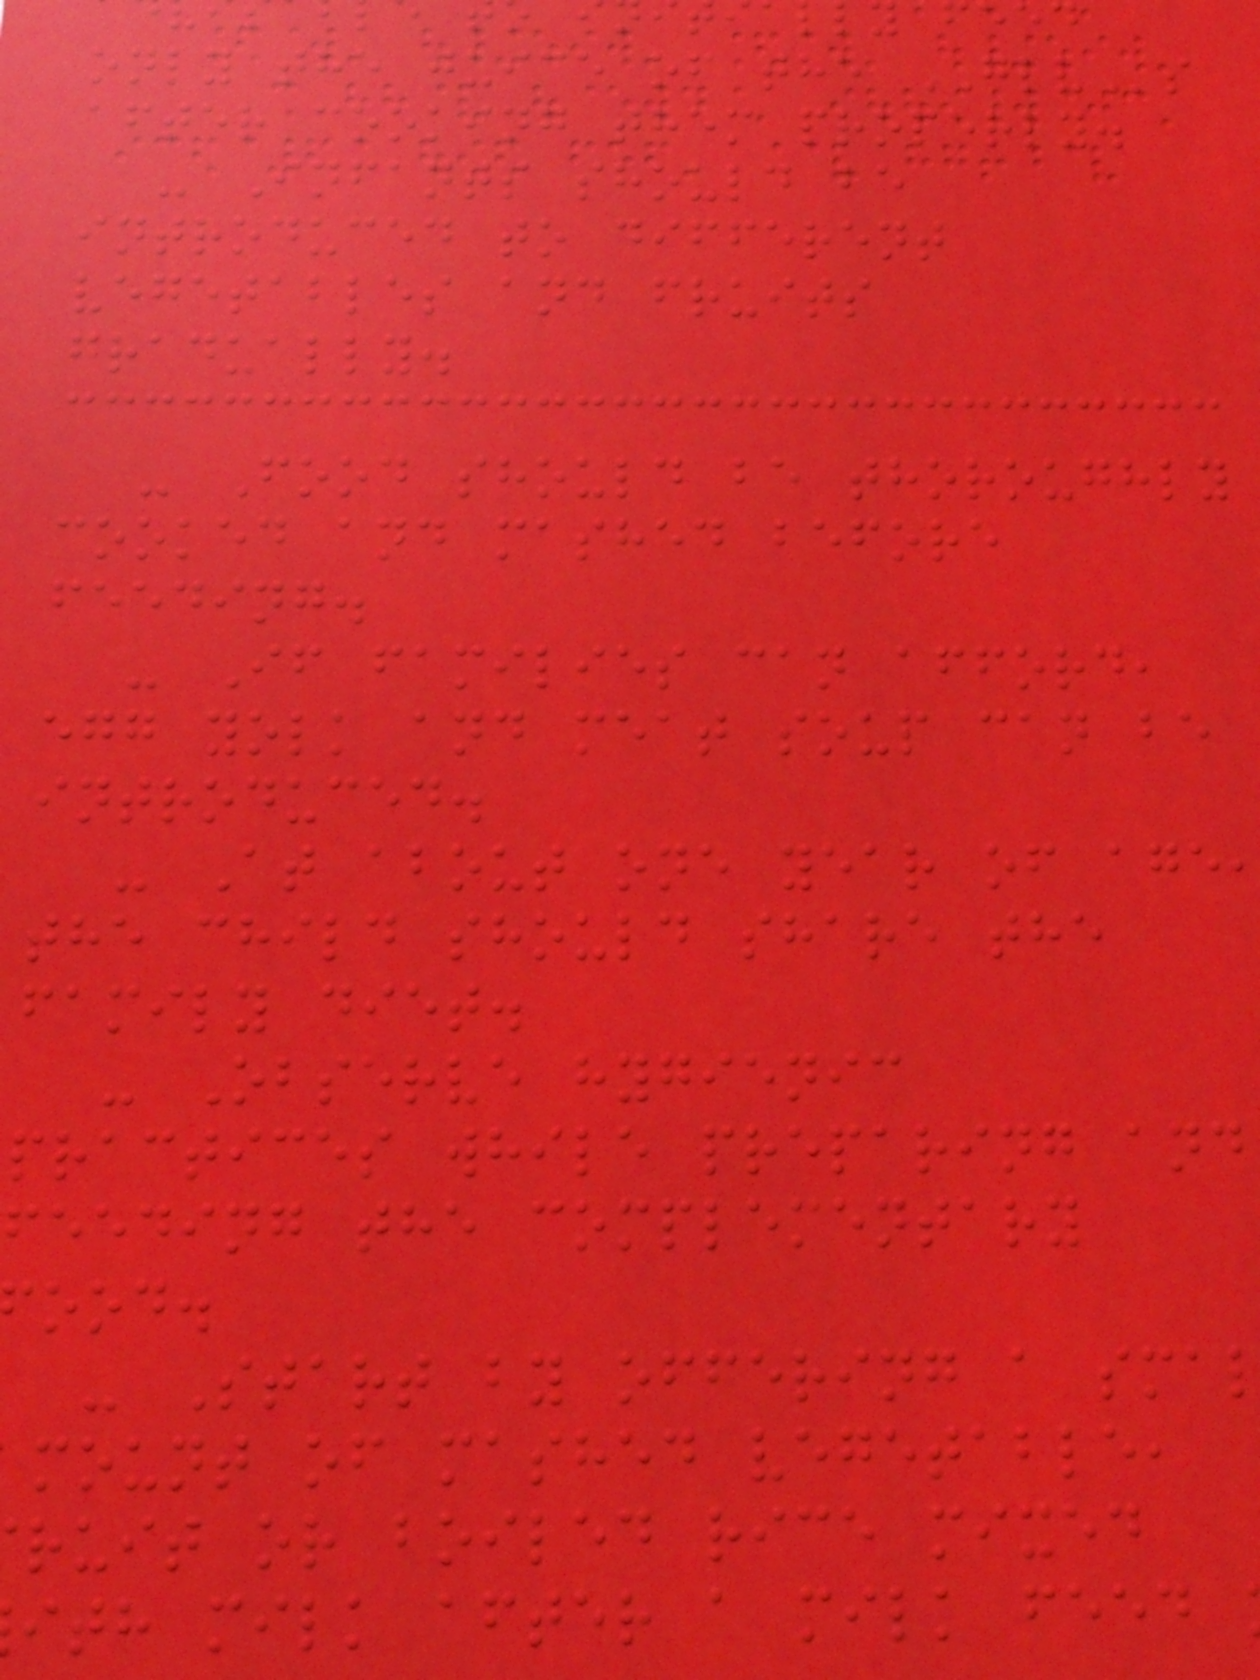only the juice of the GLVs
after cooking them properly.
- Infants should be
introduced to different
vegetables and fruits
gradually.
- Food should be thoroughly
cooked and mashed before
feeding.
- If families can afford,
egg yolk and meat soup can be
introduced.
- At about one year of age
the child should share the
family diet.
- Observe hygienic
practices while preparing and
feeding the complementary
ood.
- Start by offering a sma
mount of mashed vegetable,
ruit or boiled rice mixed
ith milk after a milk feed
